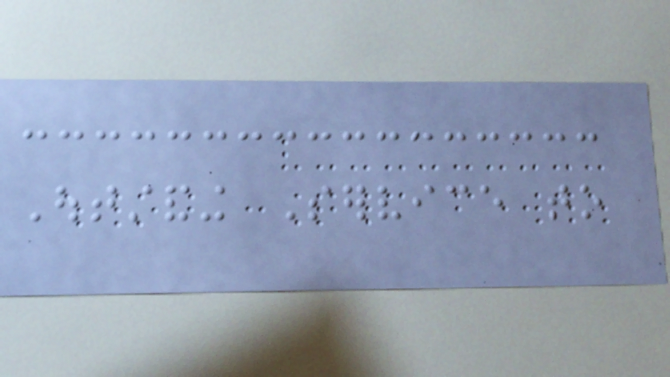Outstanding Service to
